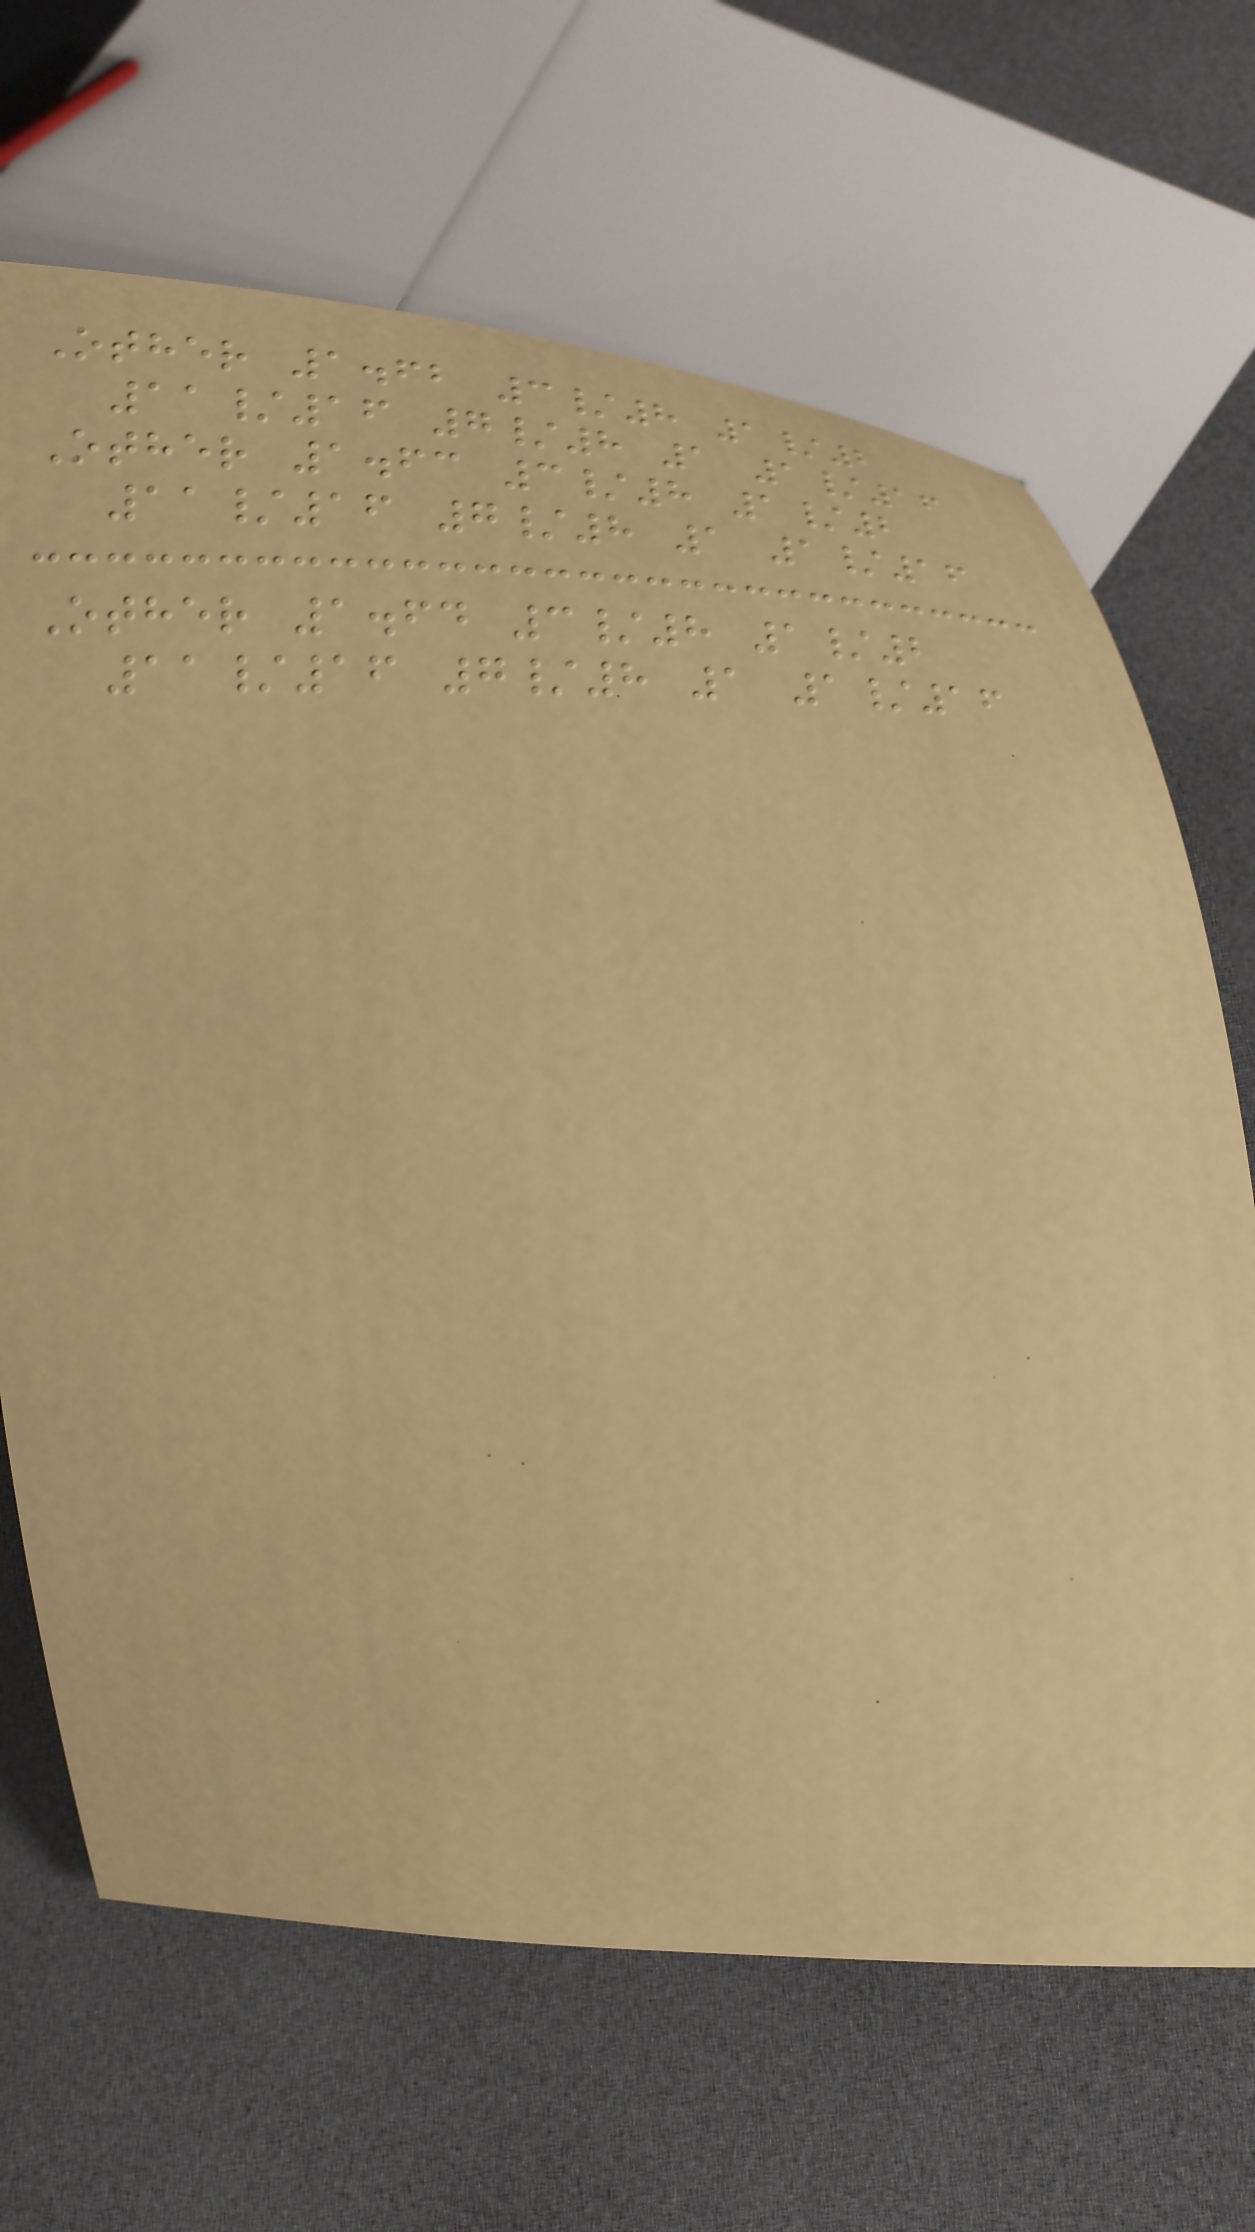Other 1.62 3/8 1/2
11/16 7/8 1 1/16
Other 1.63 3/8 1/2
11/16 7/8 1 1/16
Other 1.64 3/8 1/2
11/16 7/8 1 1/16
